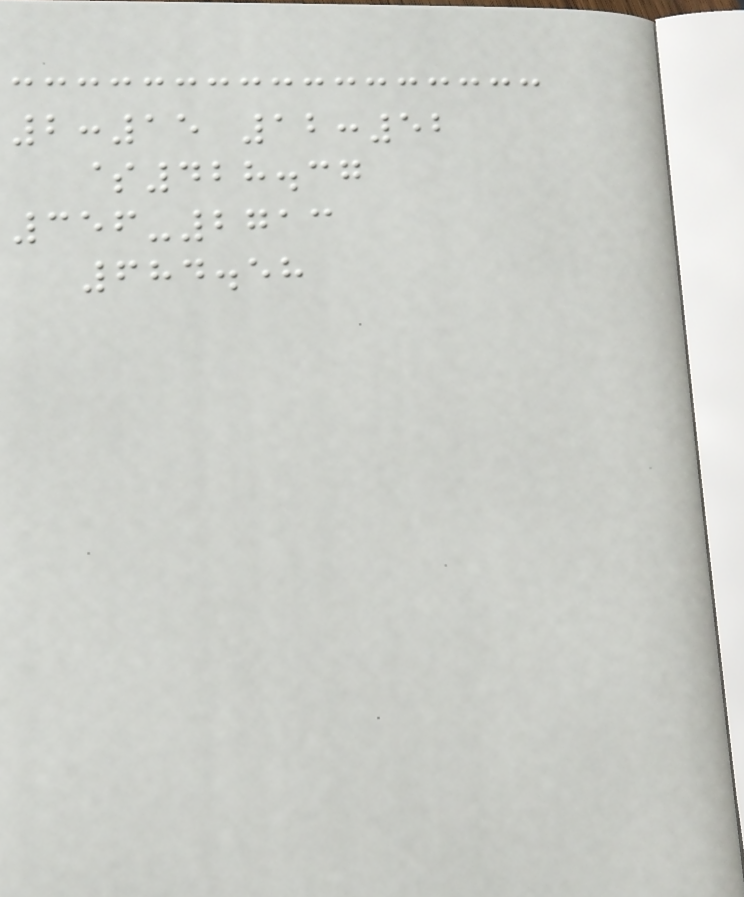2:15 12:52
$428.37
356-2713
684.58
